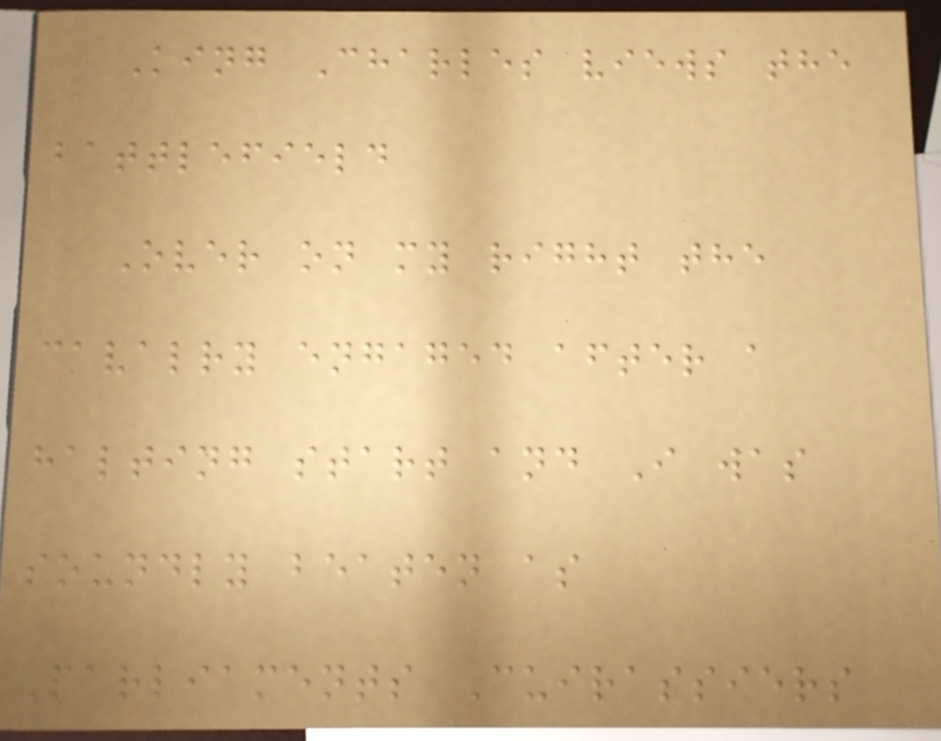King Charles views the
battlefield
Over on my right the
cavalry engaged after a
halting start and I was
soundly beaten as
Parliaments Cuirassiers
